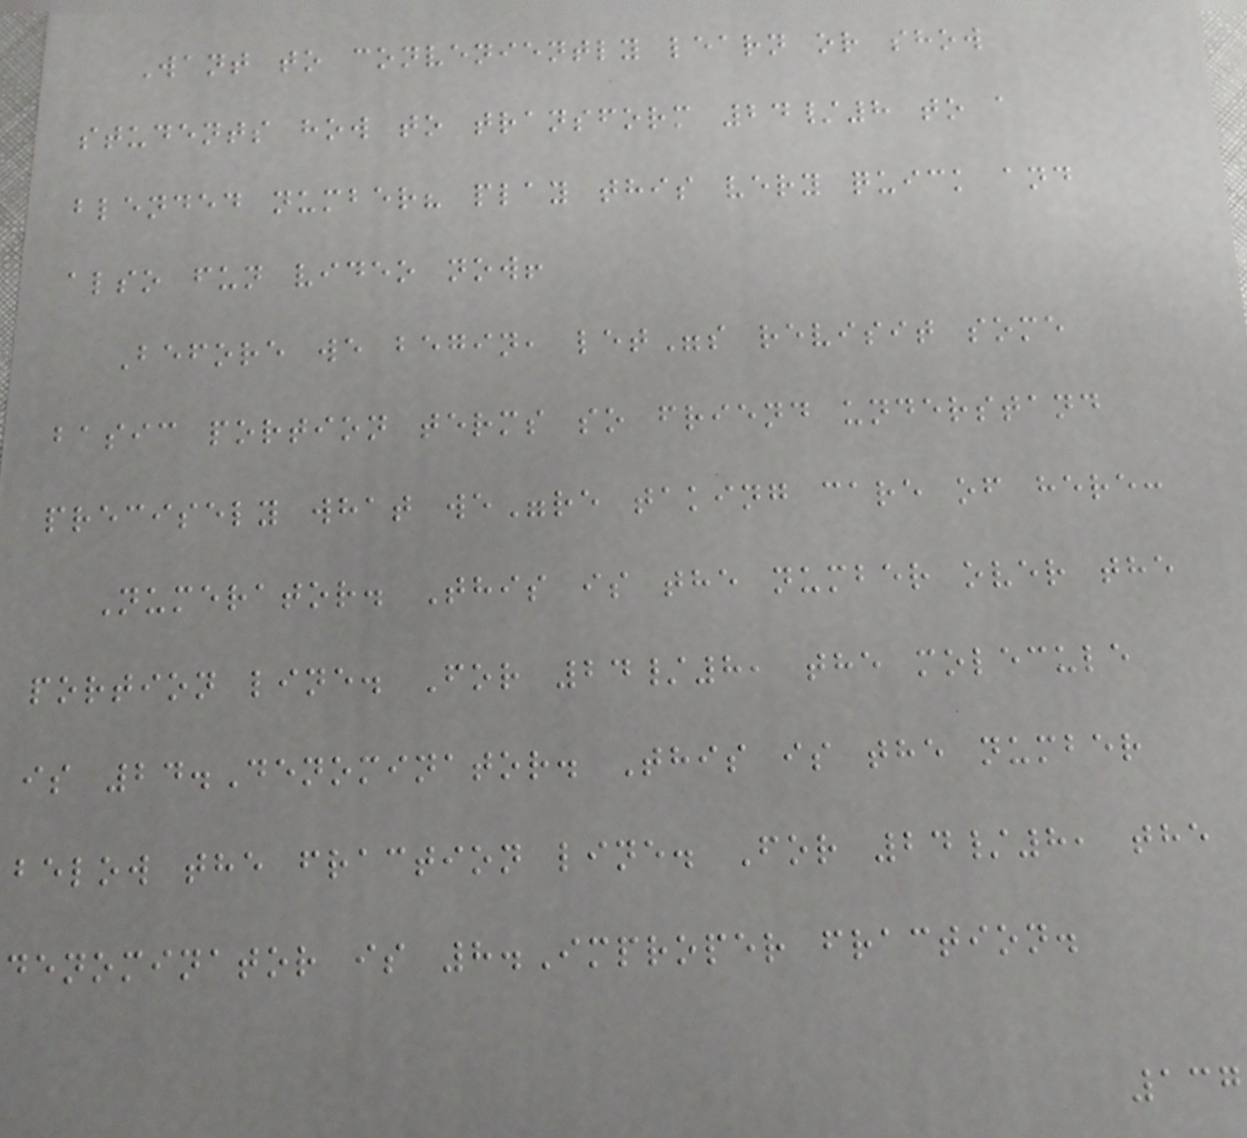Want to conveniently learn or show
students how to transform 24/8 to a
blended number? play this very quick and
also fun video now!
Before we begin, let"s revisit some
basic portion terms so friend understand
precisely what we"re taking care of here:
Numerator. This is the number over the
portion line. For 24/8, the molecule
is 24.Denominator. This is the number
below the fraction line. For 24/8, the
denominator is 8.Improper fraction.
137
